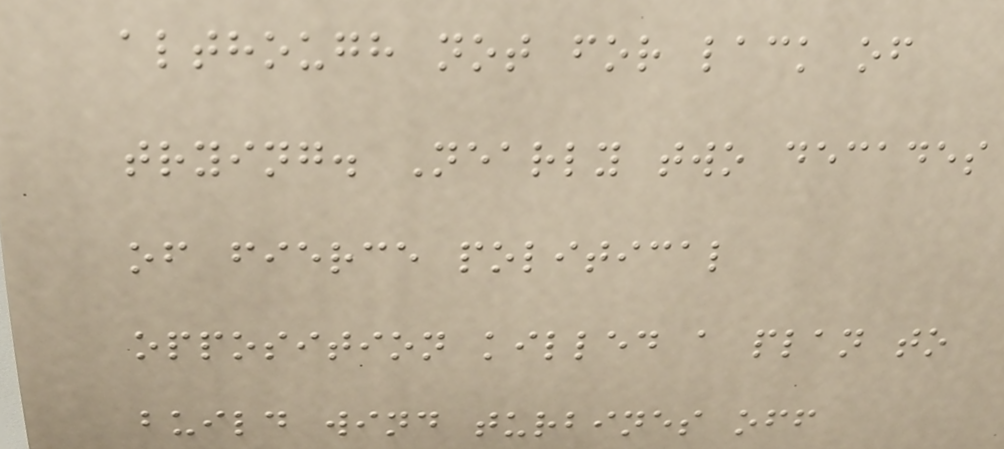although not for lack of
trying. Nearly two decades
of fierce political
opposition killed a plan to
build wind turbines off
